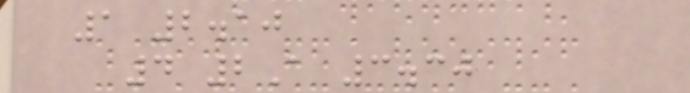1 2.10
4 2A 3.30
